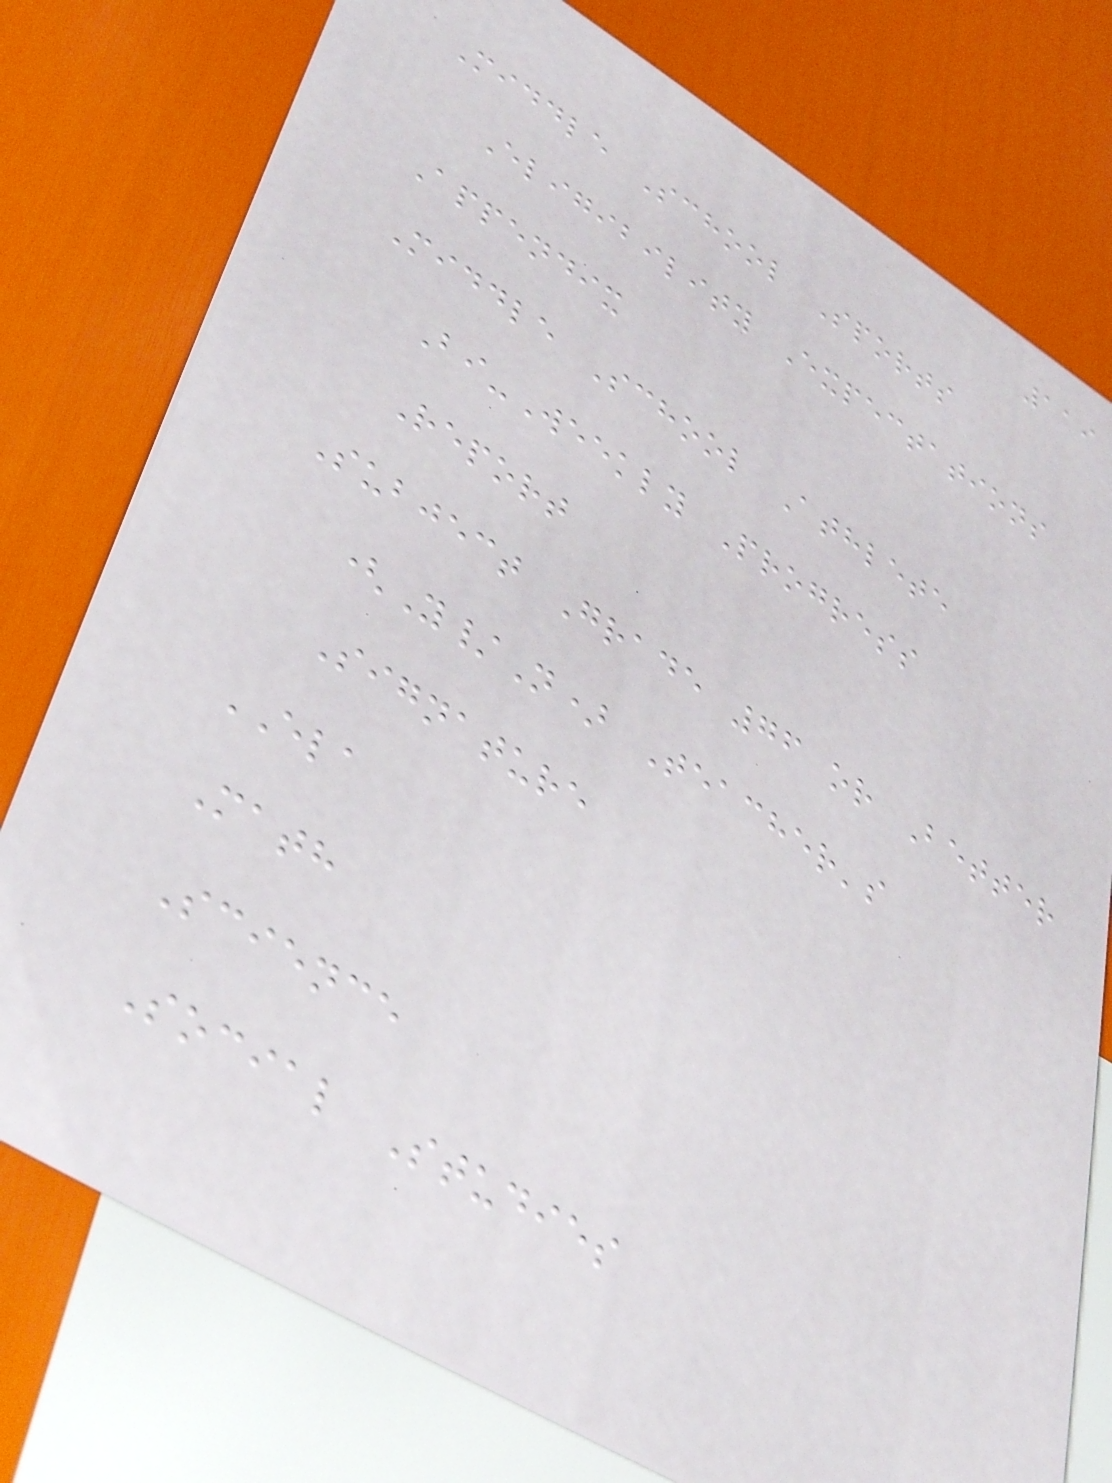119
Middle School Sports
Eligibility Expectations
Appendix
Middle School Athlete
Bi-Weekly Progress
Report
Subject Grade 76 or Better
(Y/N) Teacher's
Signature
ELA
Math
Science
Social Studies
